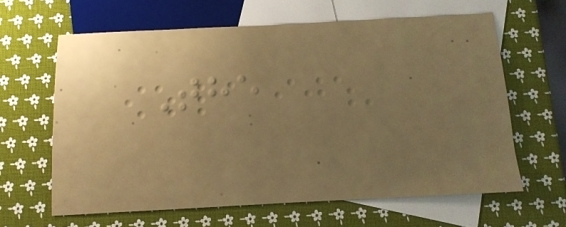The
